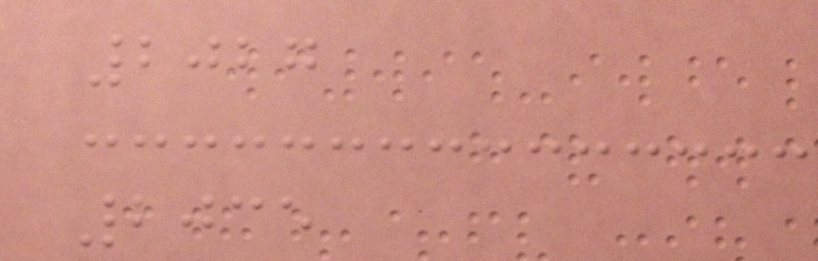2027
2035
